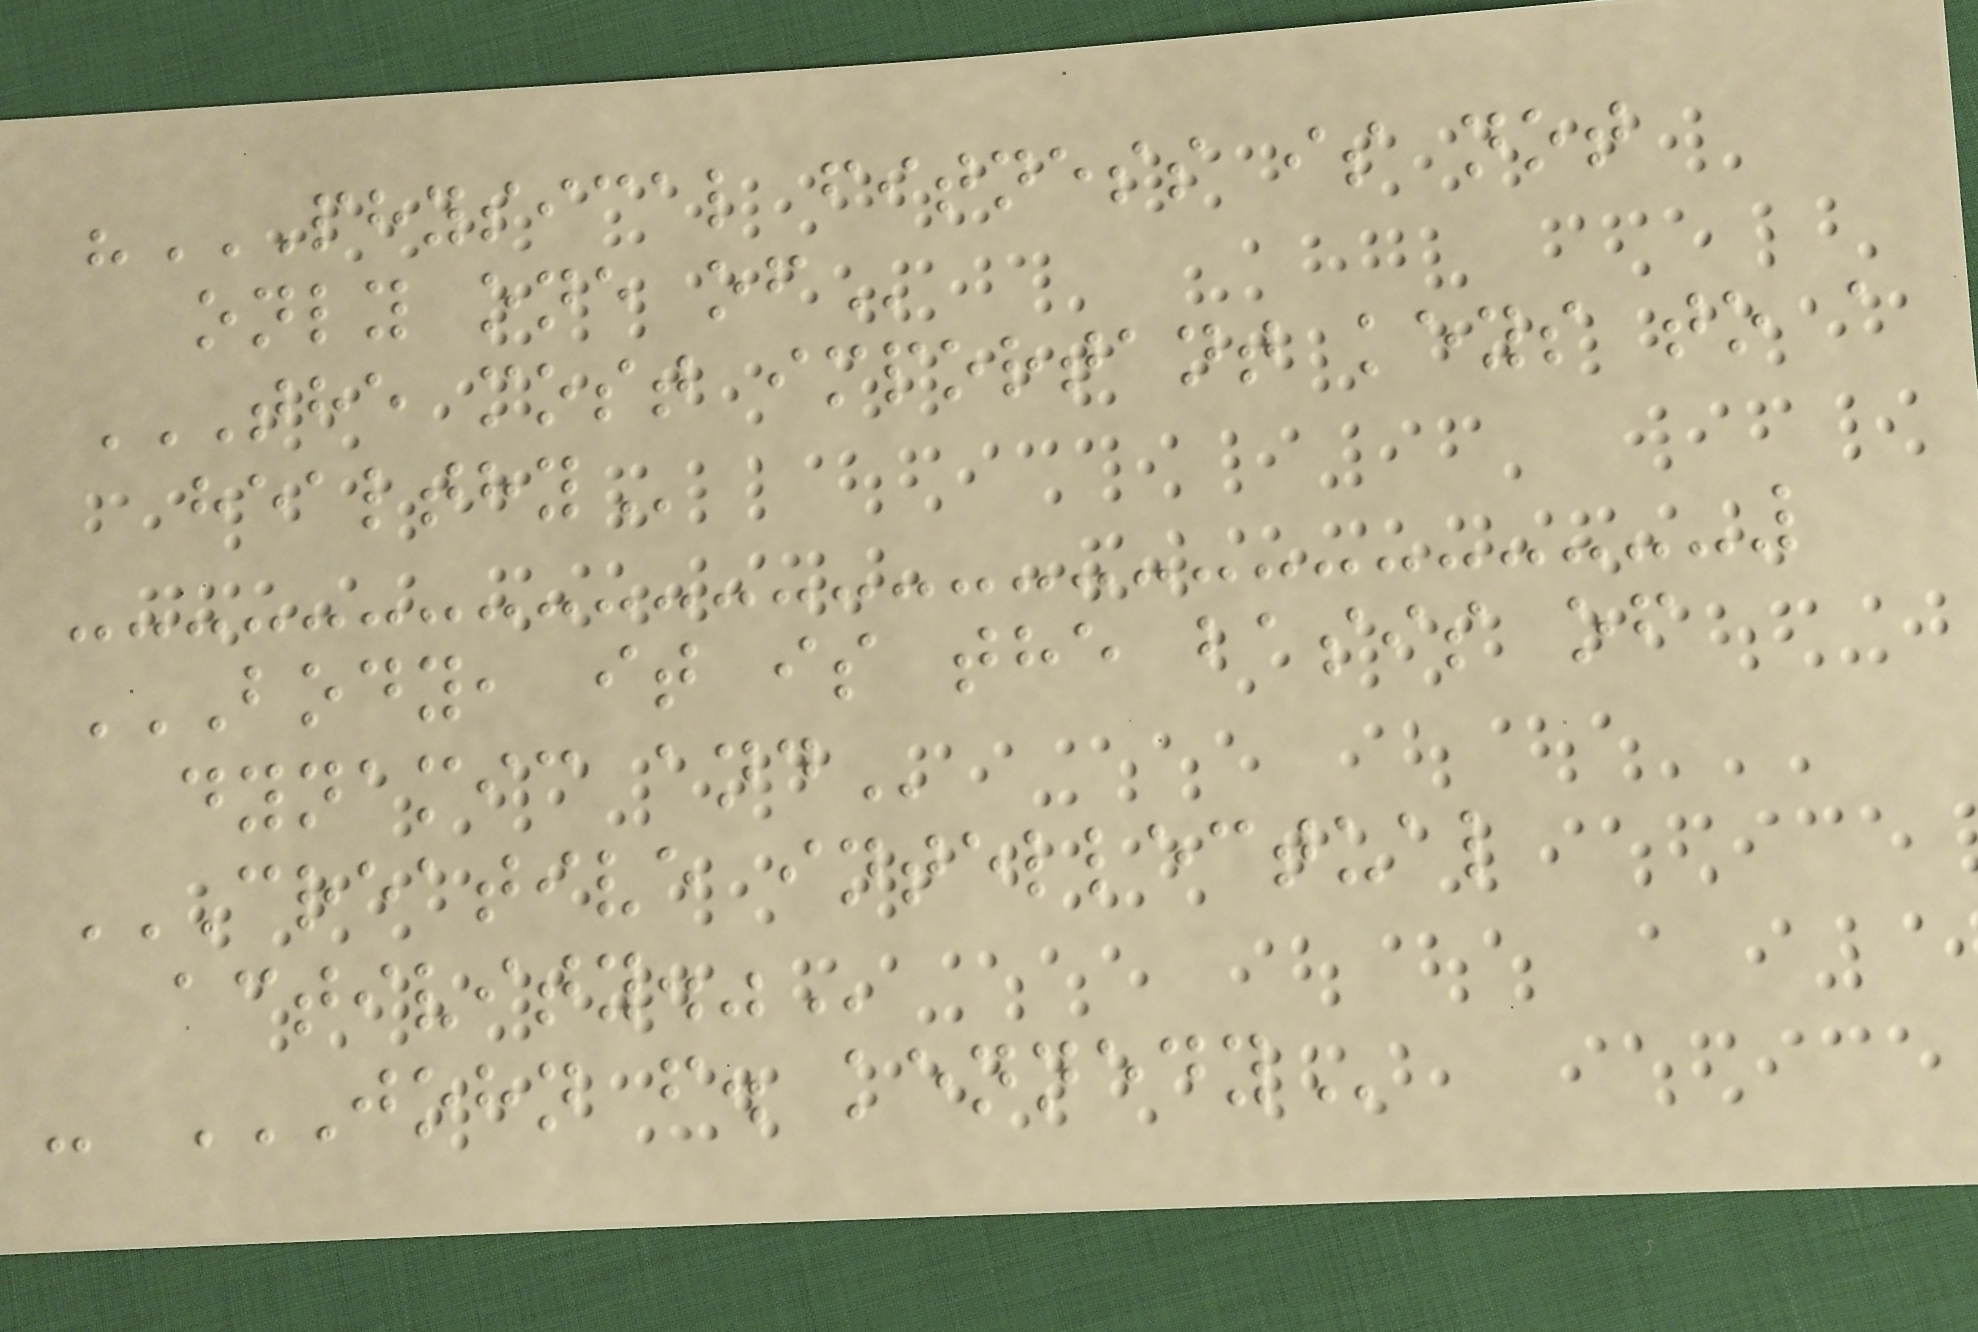"PHYSICAL FITNESS IS NOT
ONLY ONE OF
THE MOST IMPORTANT KEYS TO A
HEALTHY
BODY, IT IS THE BASIS OF
DYNAMIC AND
CREATIVE INTELLECTUAL
ACTIVITY."
- JOHN F. KENNEDY
